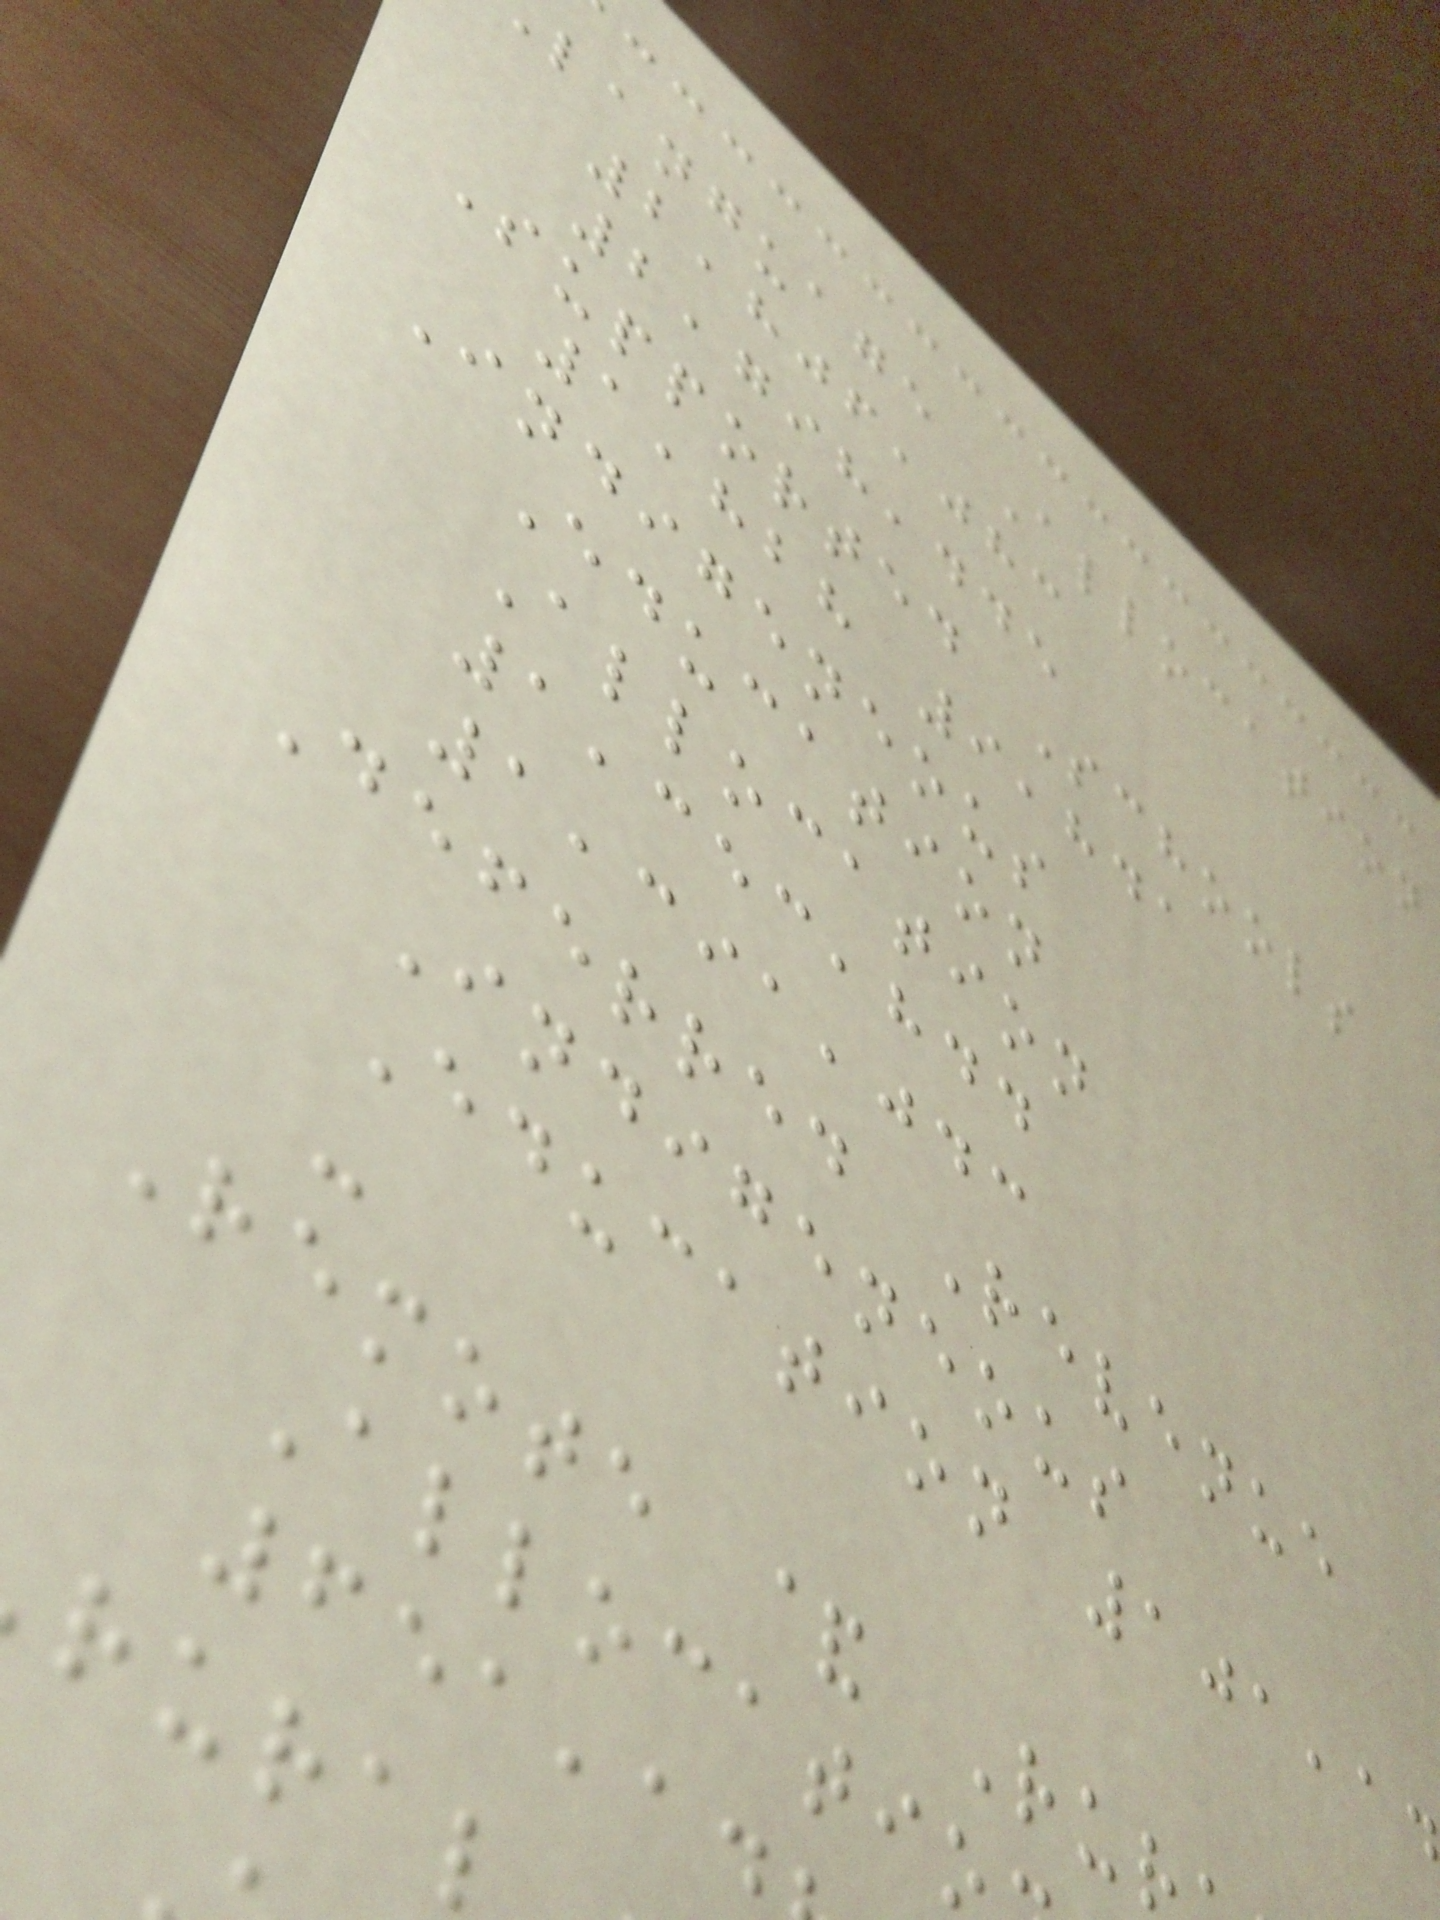language Allocation
2,806,083
2,798,445
Supported Schools
1,828 9,841
Indigeneous
Education
Allocation
1,353,844
1,391,043
Deferred Revenue
Indigeneous
Education 101,1
-
Remote & Ru
Allocati
651,1
